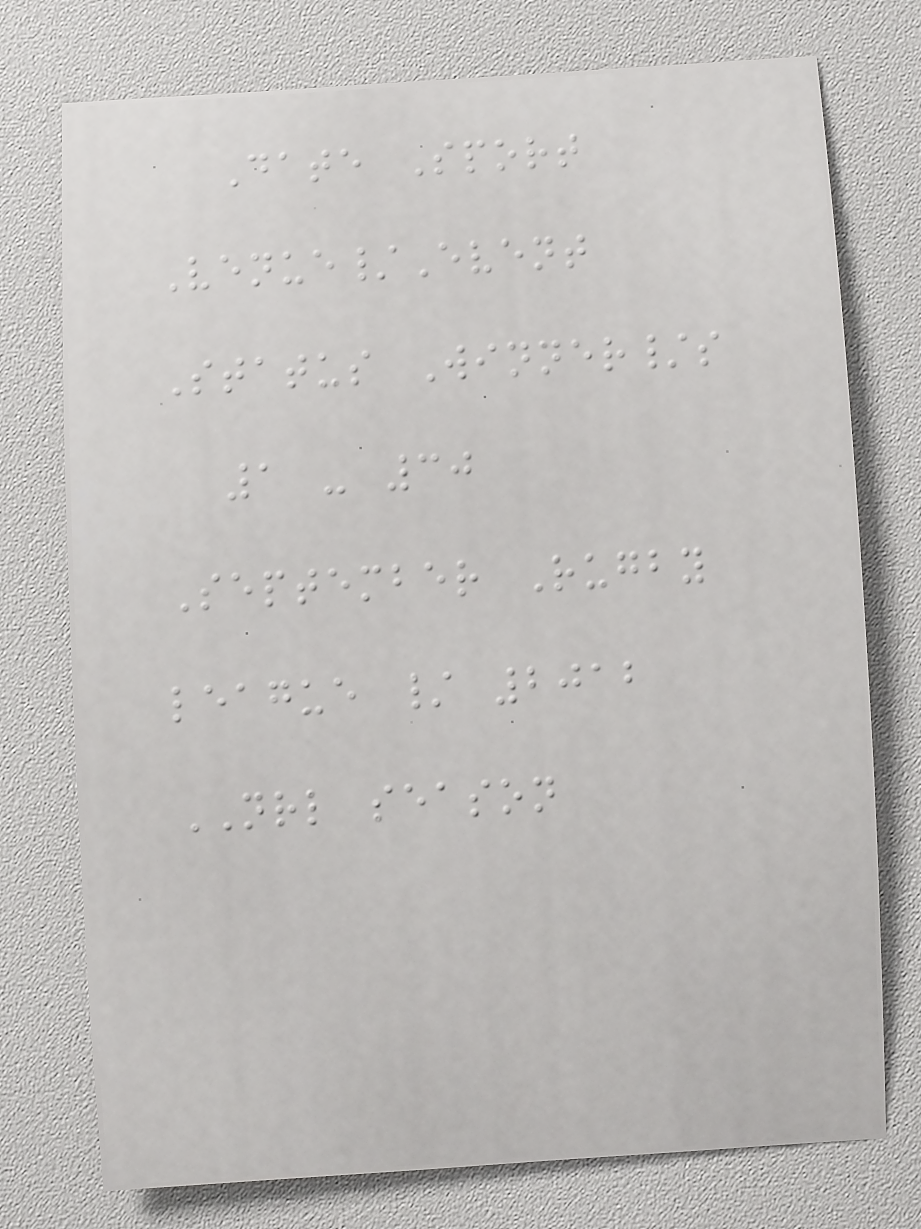Date Sport
Venue/Event
Status Winner/s
1 - 30
September Rugby
league / 2012
NRL season
